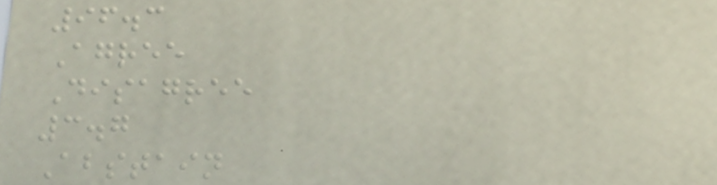96.3
Agree
Disagree
3.7
Abstain
